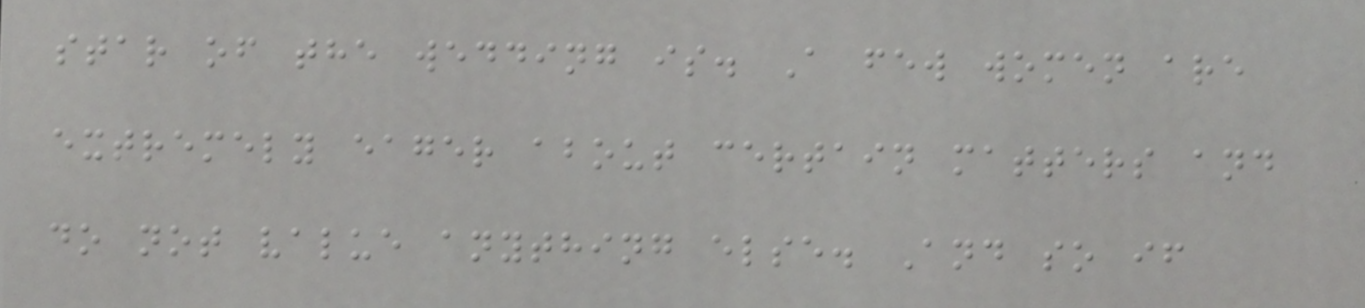star of the wedding is. A few women are
extremely eager about certain matters and
do not value anything else. And so if
